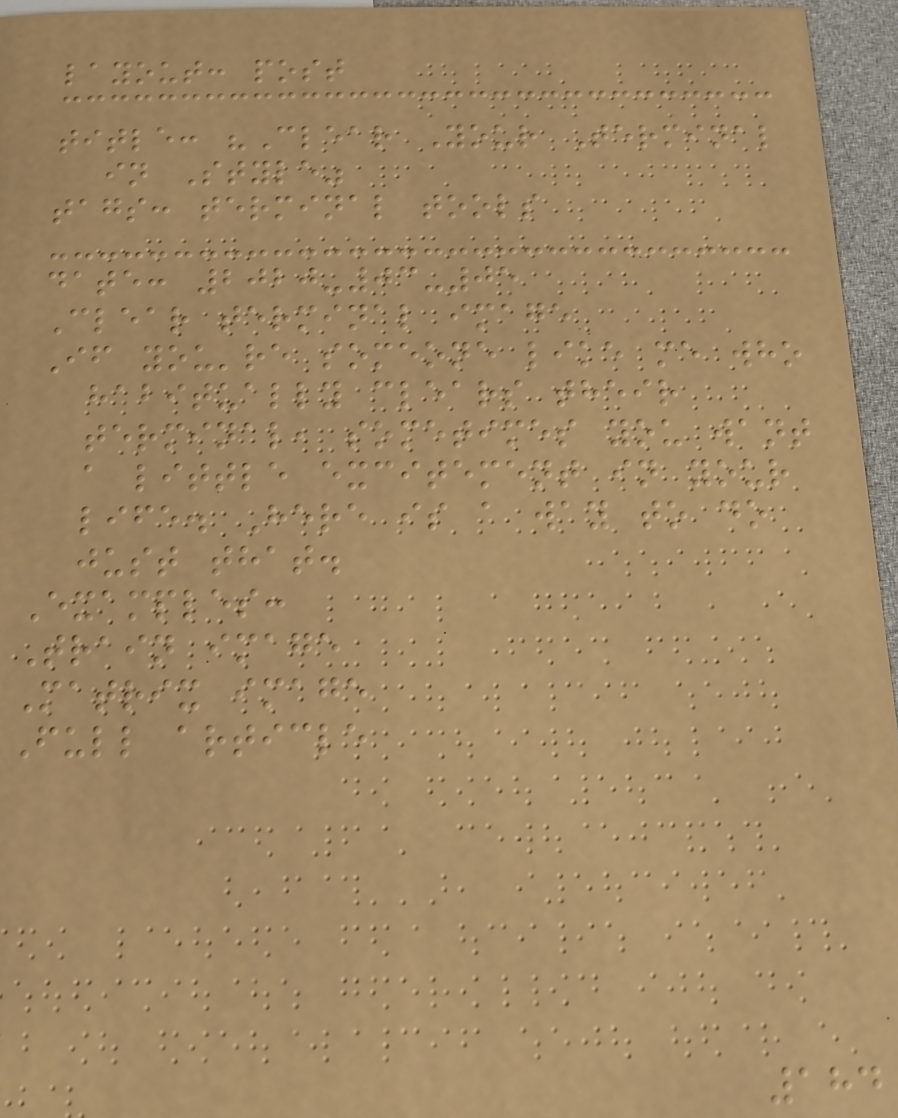layout: post
title: "Clear Your Terminal
in Style"
tags: terminal tools
date: 2020-03-05
Clear terminal image
If you're someone like me who
habitually clears their
terminal, sometimes you want
a little excitement in your
life. Here is a way to do
just that.
Examples:
Train image
Matrix image
Full article
184
